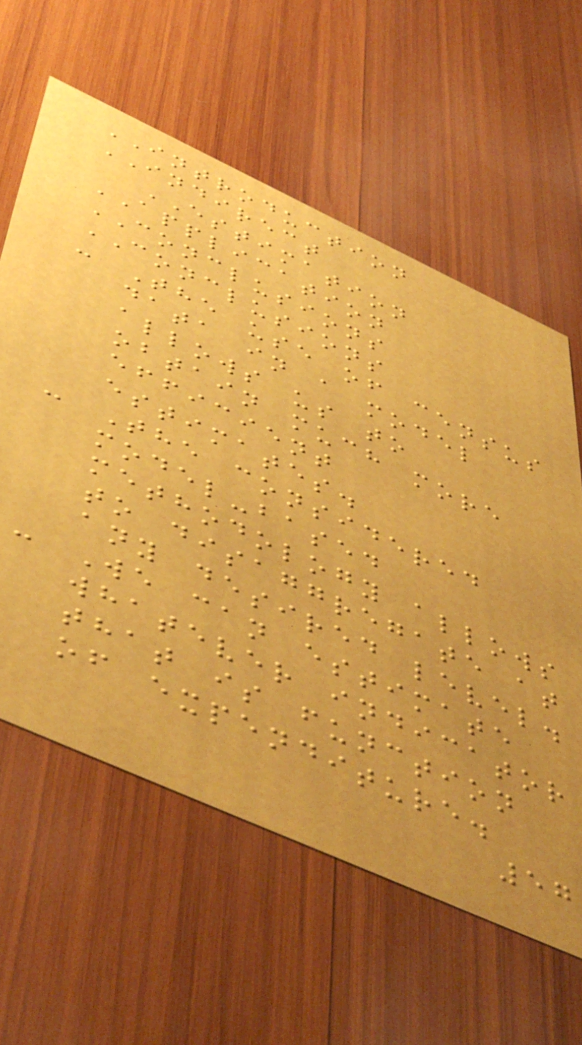INTRODUCTION
INDIRECT
ESTIMATION
APPLICATION
CONCLUSIONS
CONCLUSIONS
- The use of census
data in a model
allows us to
obtain much more
efficient
estimates.
- The considered
model-based
methodology allows
to disaggregate at
any desired level.
- We can estimate
whatever indicator
that is function
of expenditure.
57
